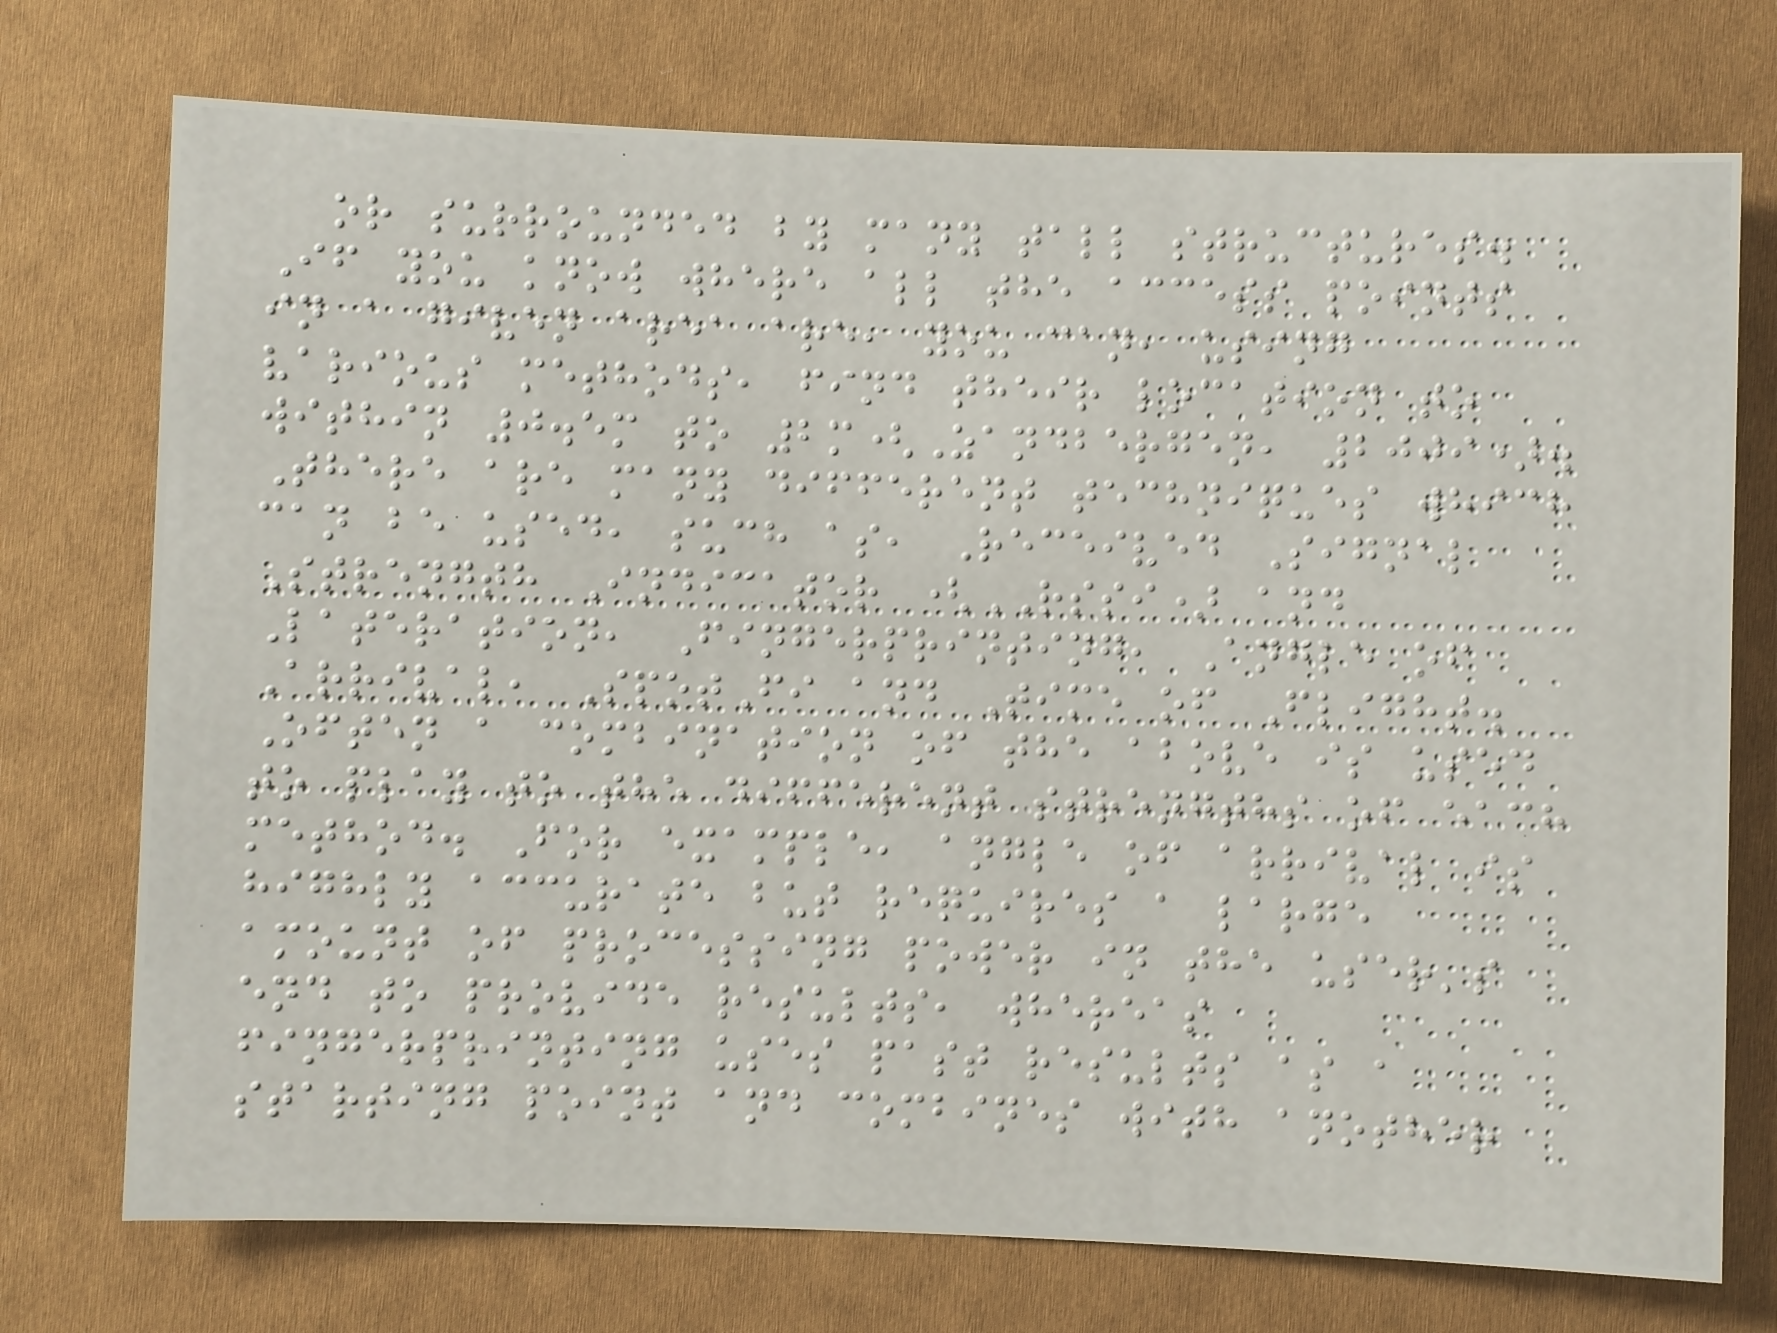or surrounded by many tall structures.
If you know where all the access points
in a given area are, you can, using
various methods, find their location to
within 0.5m to 2m(Zandbergen, 2009).
There are many different techniques which
can be used, such as, Received Signal
Strength Indicator (RSSI) and
Lateration, Fingerprinting, Angle of
Arrival, SpotFi and Time of Flight.
Often a combination of the above is used
to play to the different strengths of each
method. For example, angle of arrival is
highly accurate but requires a large
amount of processing power in the user's
end to provide results, whereas
fingerprinting uses past results as a
starting point and combines with another
